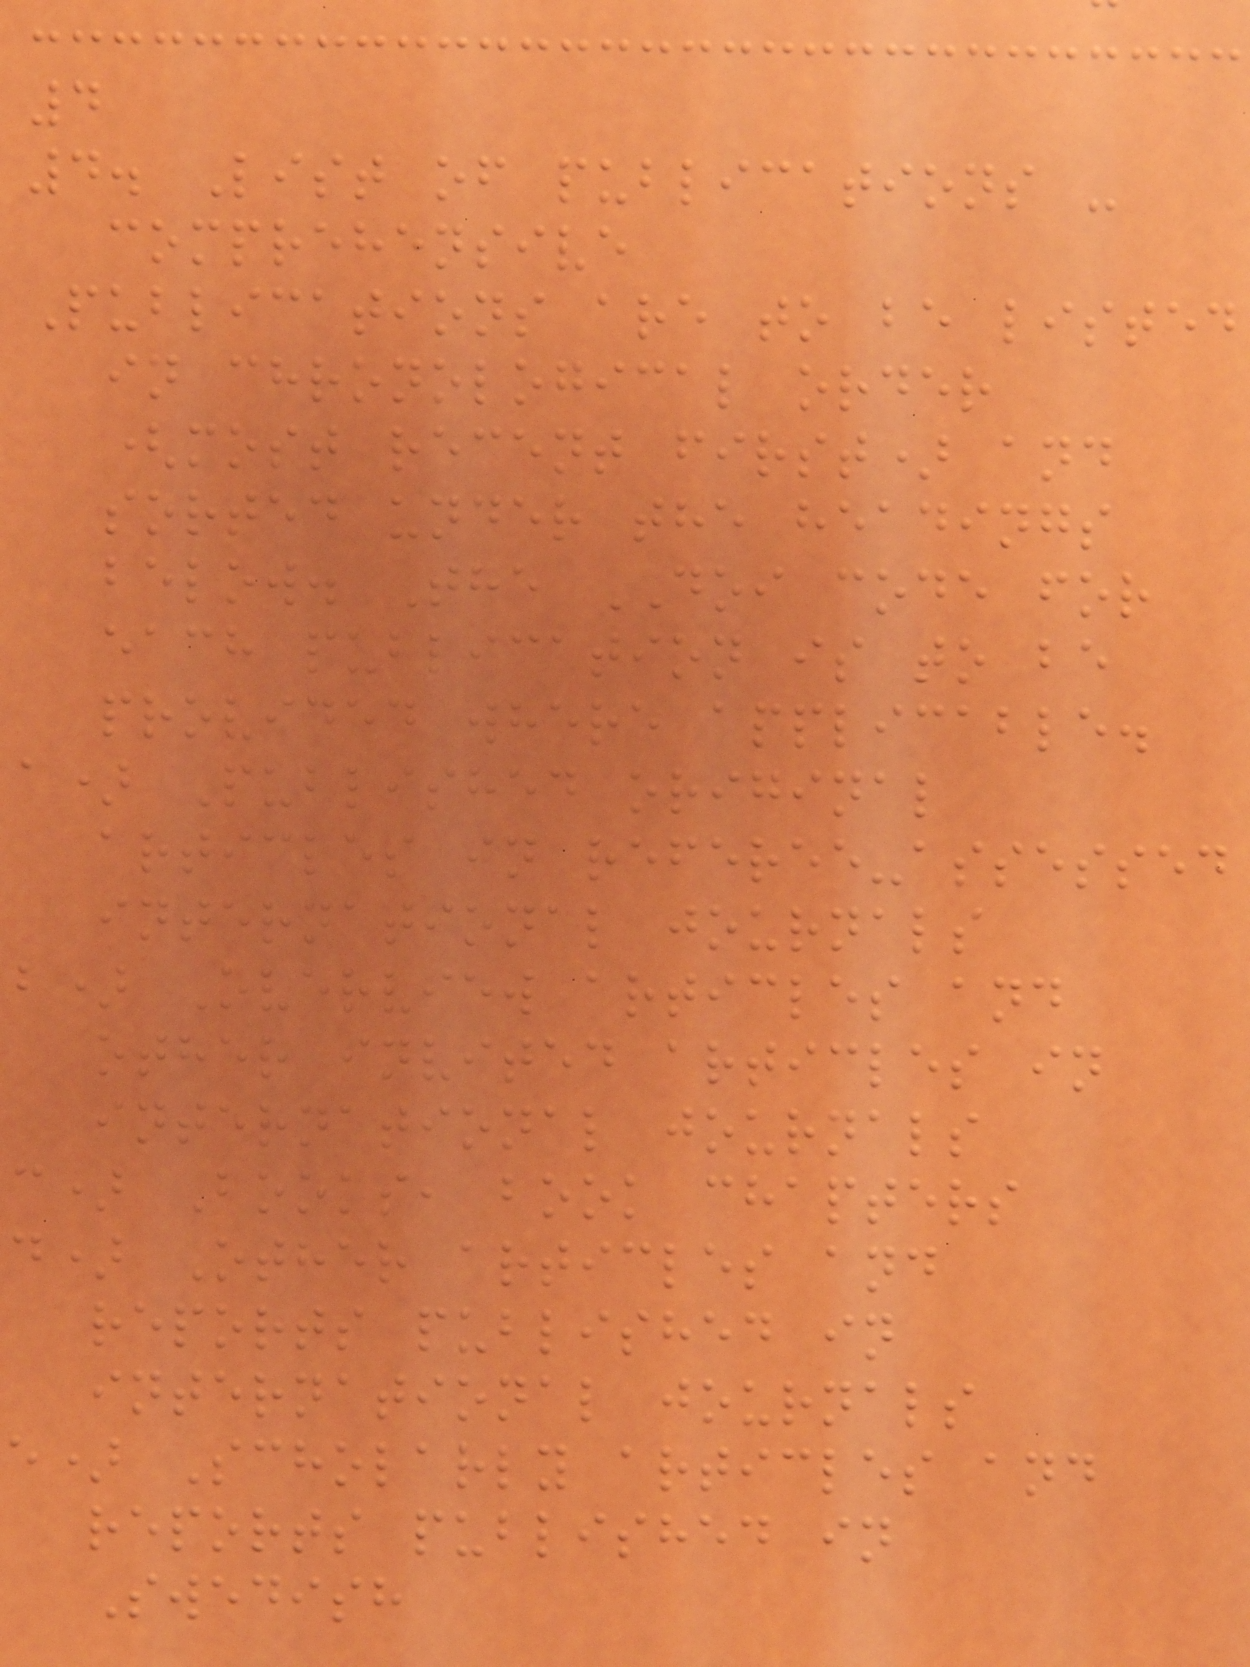4
4. List of publications -
comprehensive
Publications are to be listed
in chronological order
(most recent first) and
sorted under the headings
below. The DOI code for
each publication is to be
provided where applicable.
a) Published original
articles in referee-assessed
international journals
b) Overview articles and
other invited articles in
international journals
c) Books, book chapters
d) Other articles and
reports published in
international journals
e) Scholarly articles and
reports published in
Swedish
